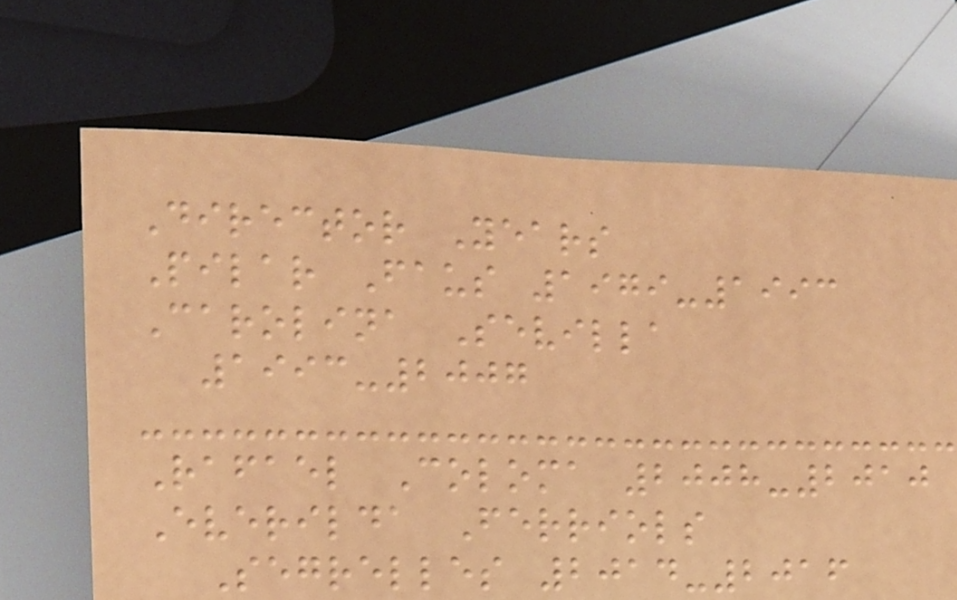Director Years
Pilar Faus 1979-1993
Carolina Sevilla
1993-2007
Rafael Coloma 2008-2010
Everilda Ferriols
Segrelles 2014-2016
